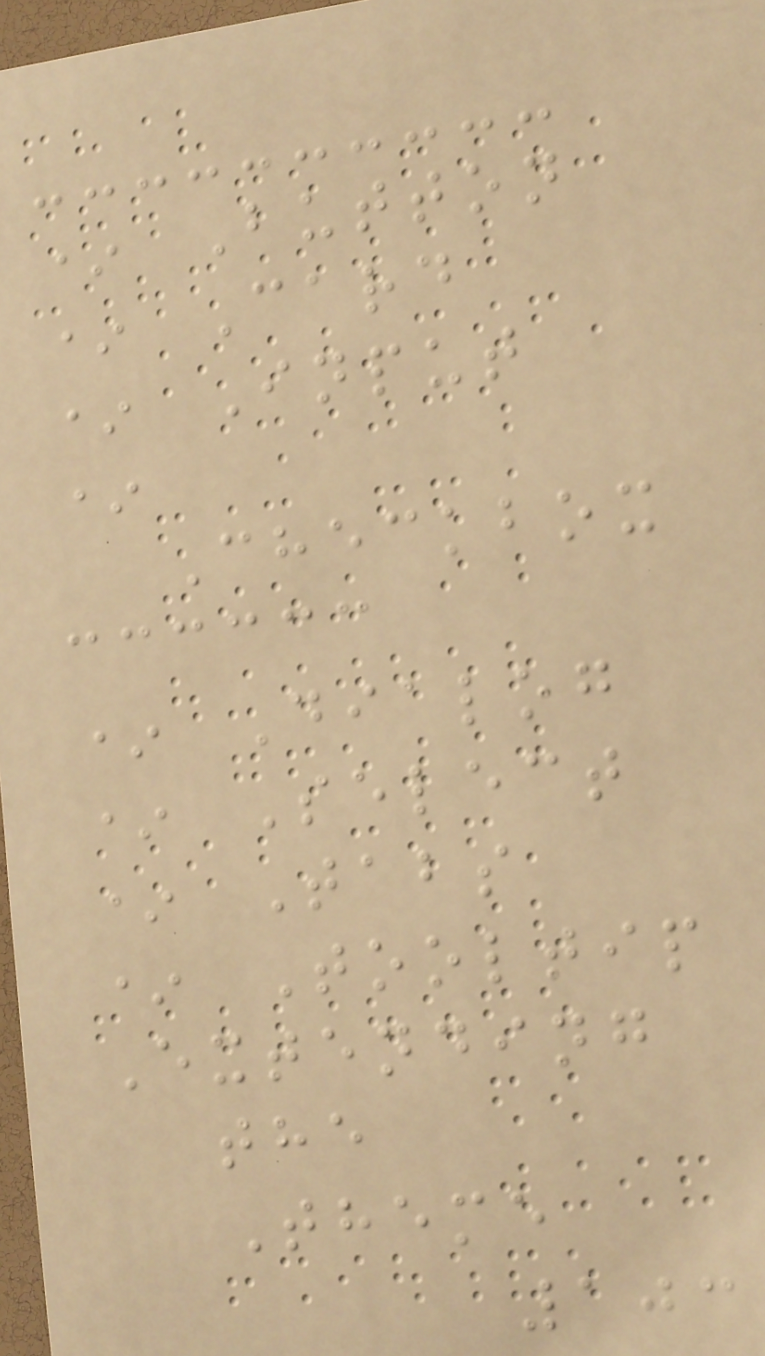* Button
* Card
* Input
*
Checkbox
* Dialog
* Select
* Tabs
* Tooltip
Extending
the
Theme
103
